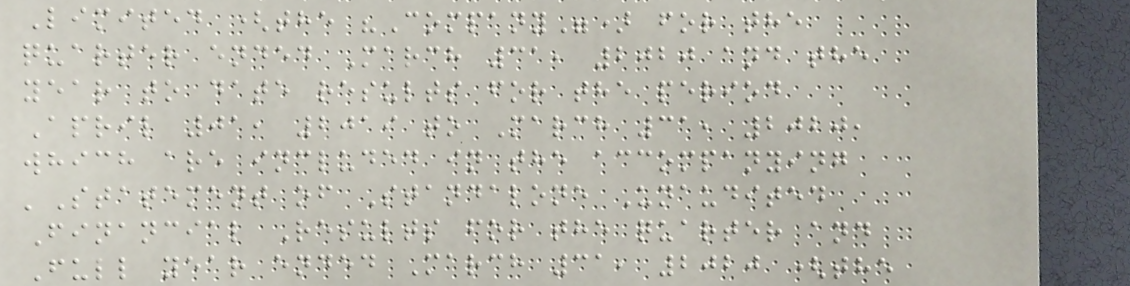Limited (the "Company") for the
quarter ended March 31, 2020 and the
year to date results for the period
April 01, 2019 to March 31, 2020,
which are included in the accompanying
'Statement of Standalone Unaudited
Financial Results for the quarter and
Full year ended March 31, 2020 (the
